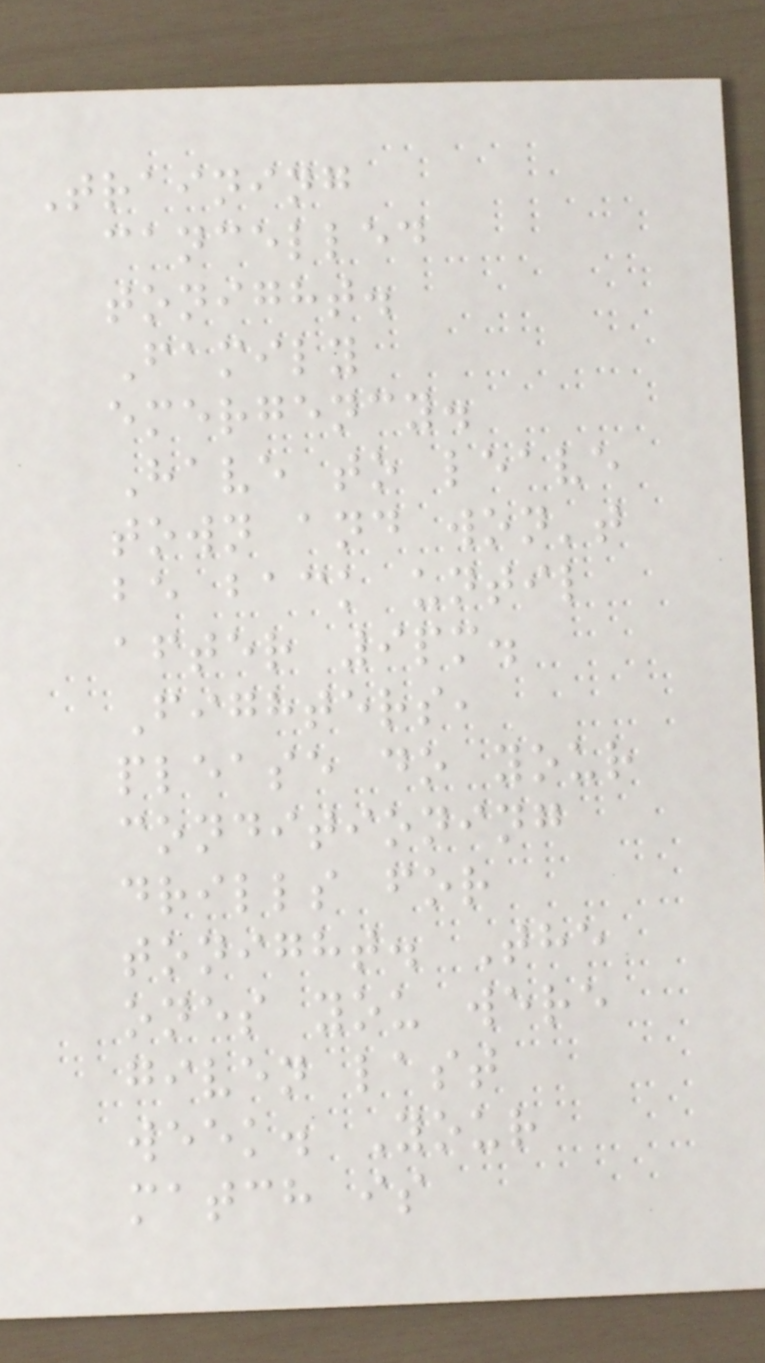Training
cancelled
tonight.
Family
emergency.
Have to leave
town and won't
be back until
after 9pm.
Fighters,
please do your
conditioning
drills for
tonight. The
ones you were
given last
week. Your
match is
